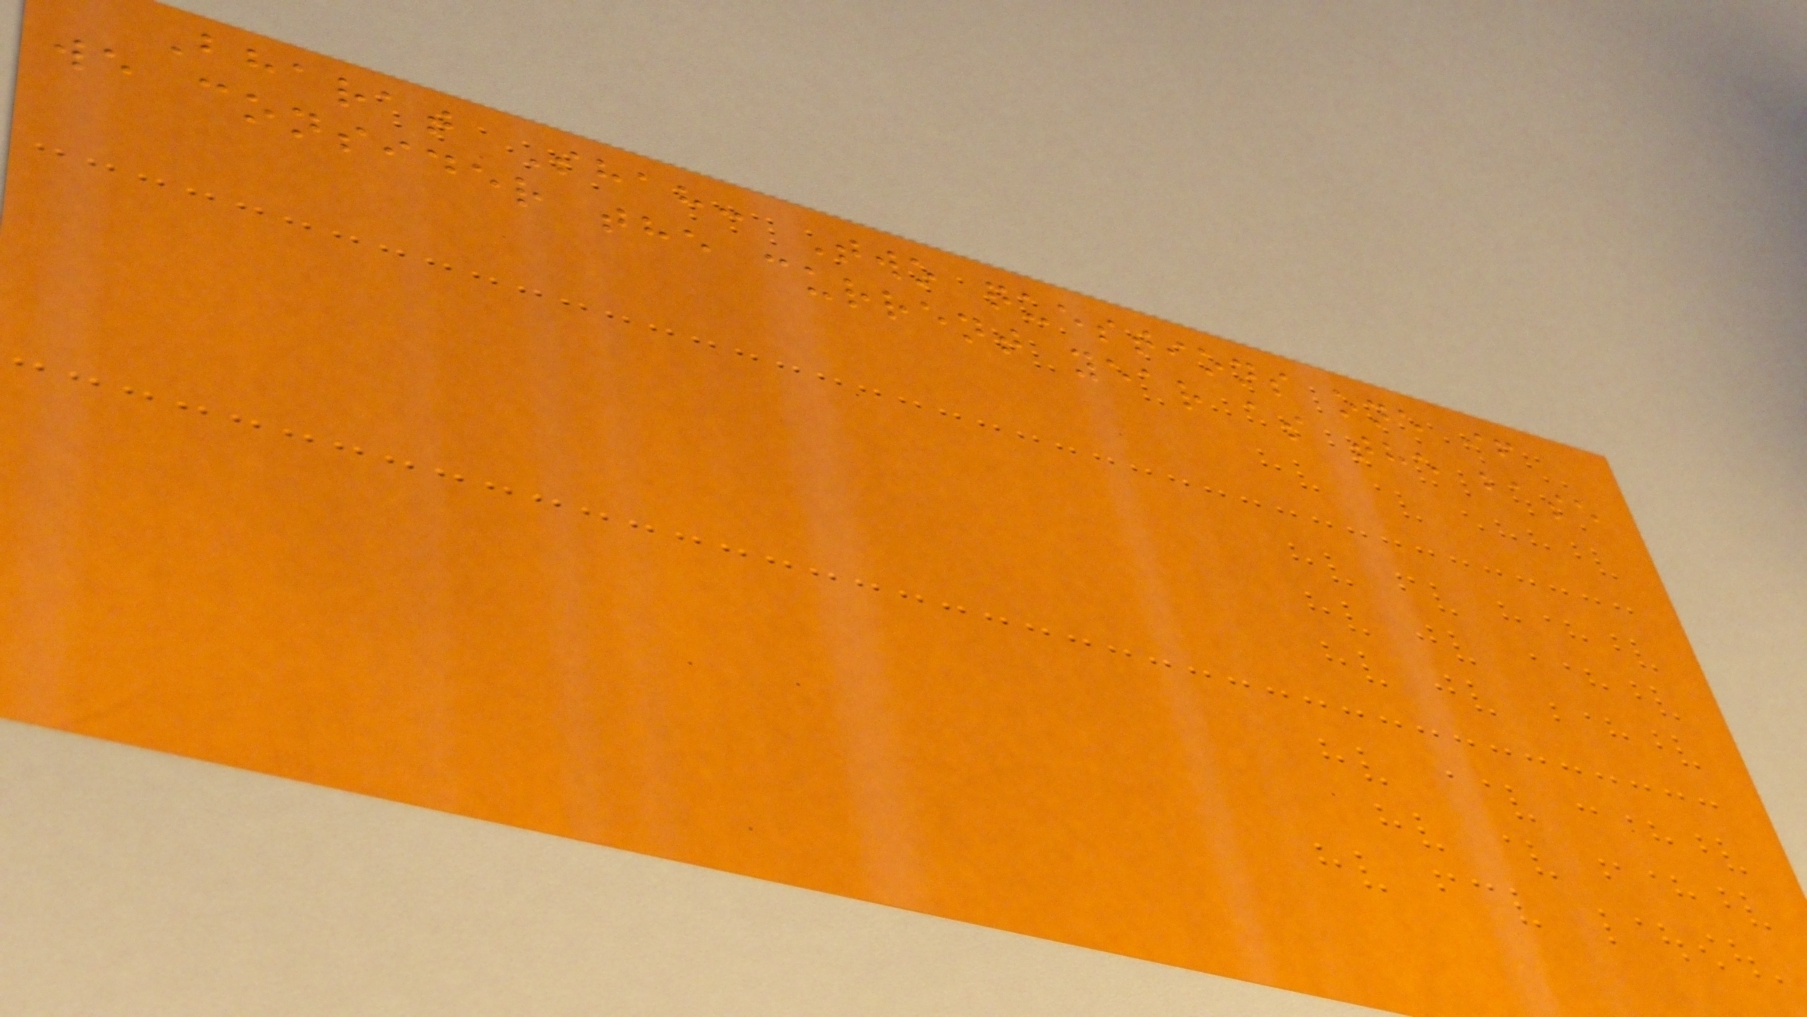Bharat Shah: Two questions one if
we consider the current year as the base
